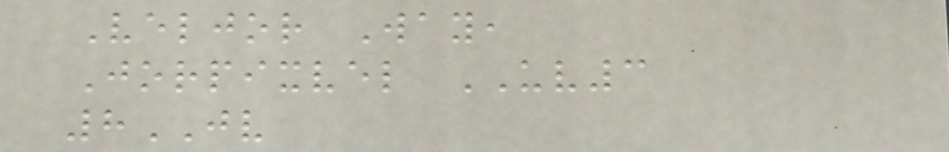Veljor Way,
Jorpixvel UV3
8JV
